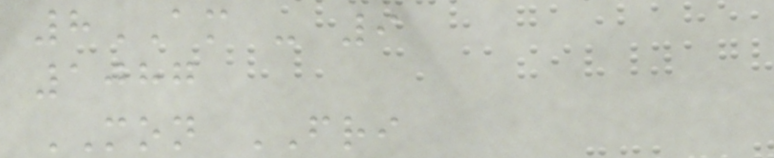8AM - 9
1087
MON FRI
